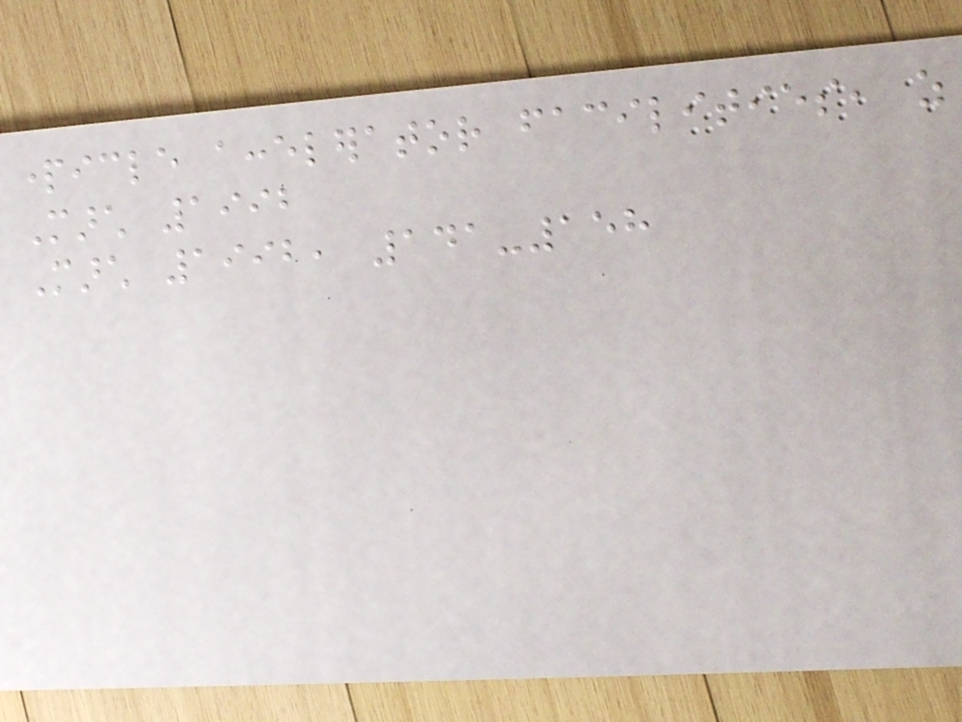particle accelerator facilities, as
March 1992
March 1992, 141-158
